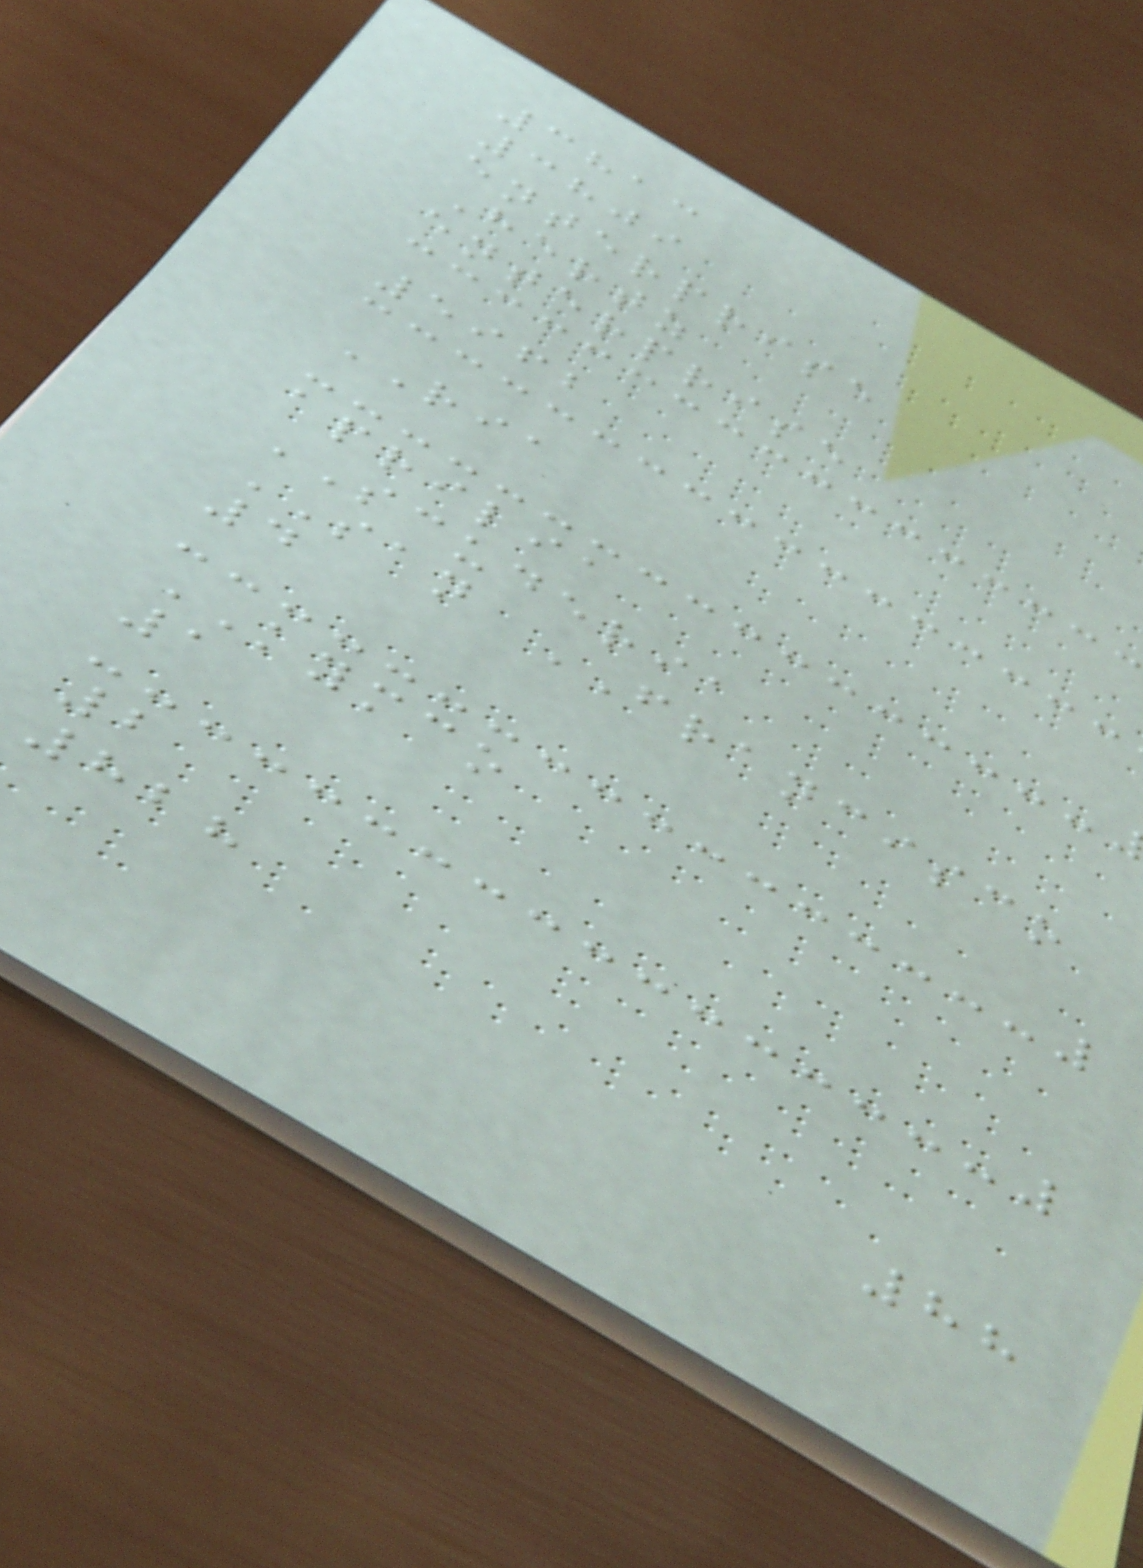3813
3809
enterprise
Hertz
enterprise
5962
RIA
aprilia
SCUDERIA
SAN FRANCISCO
4
KYMCO
1
2
828
88
